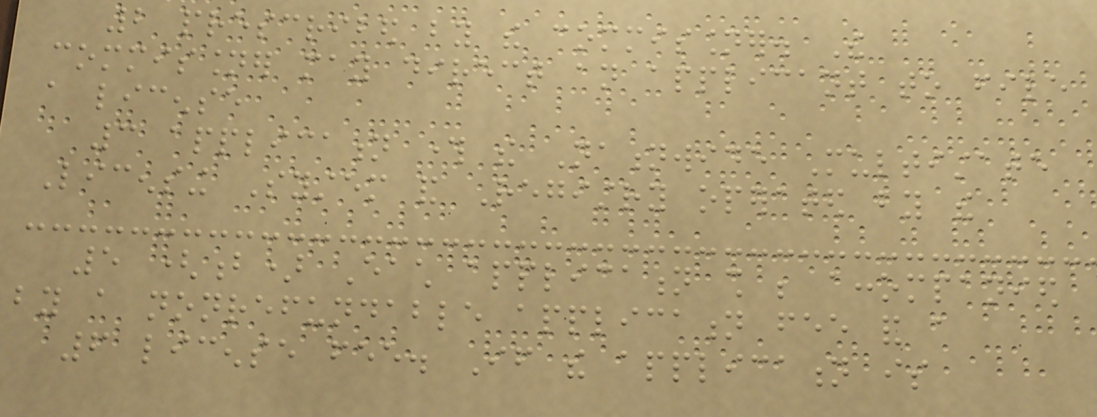2 prescribed by the commissioner. The
commissioner may direct an applicant to file
a license
3 application through the Nationwide Multistate
Licensing System and Registry operated by the
5 (b) Each application shall be accompanied
by a nonrefundable application fee and a
6 license fee. If the application is
